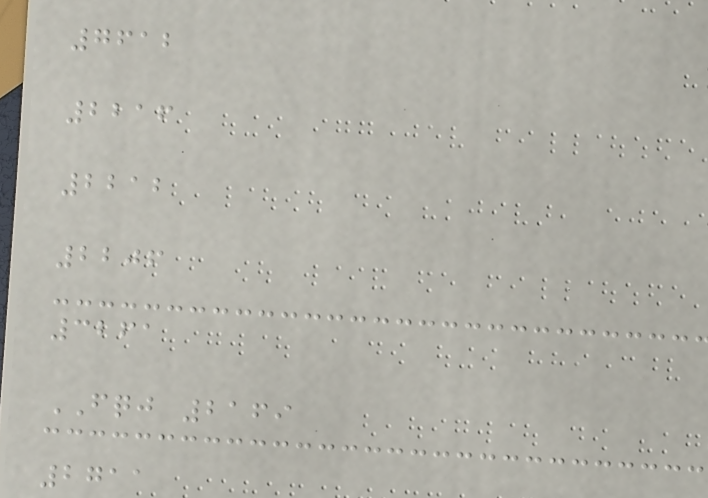7612
2216
2212
2206
3261
FQJ 2169
2711
